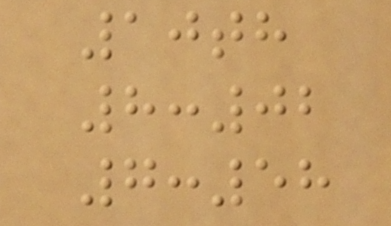10th
8:02
7:58
